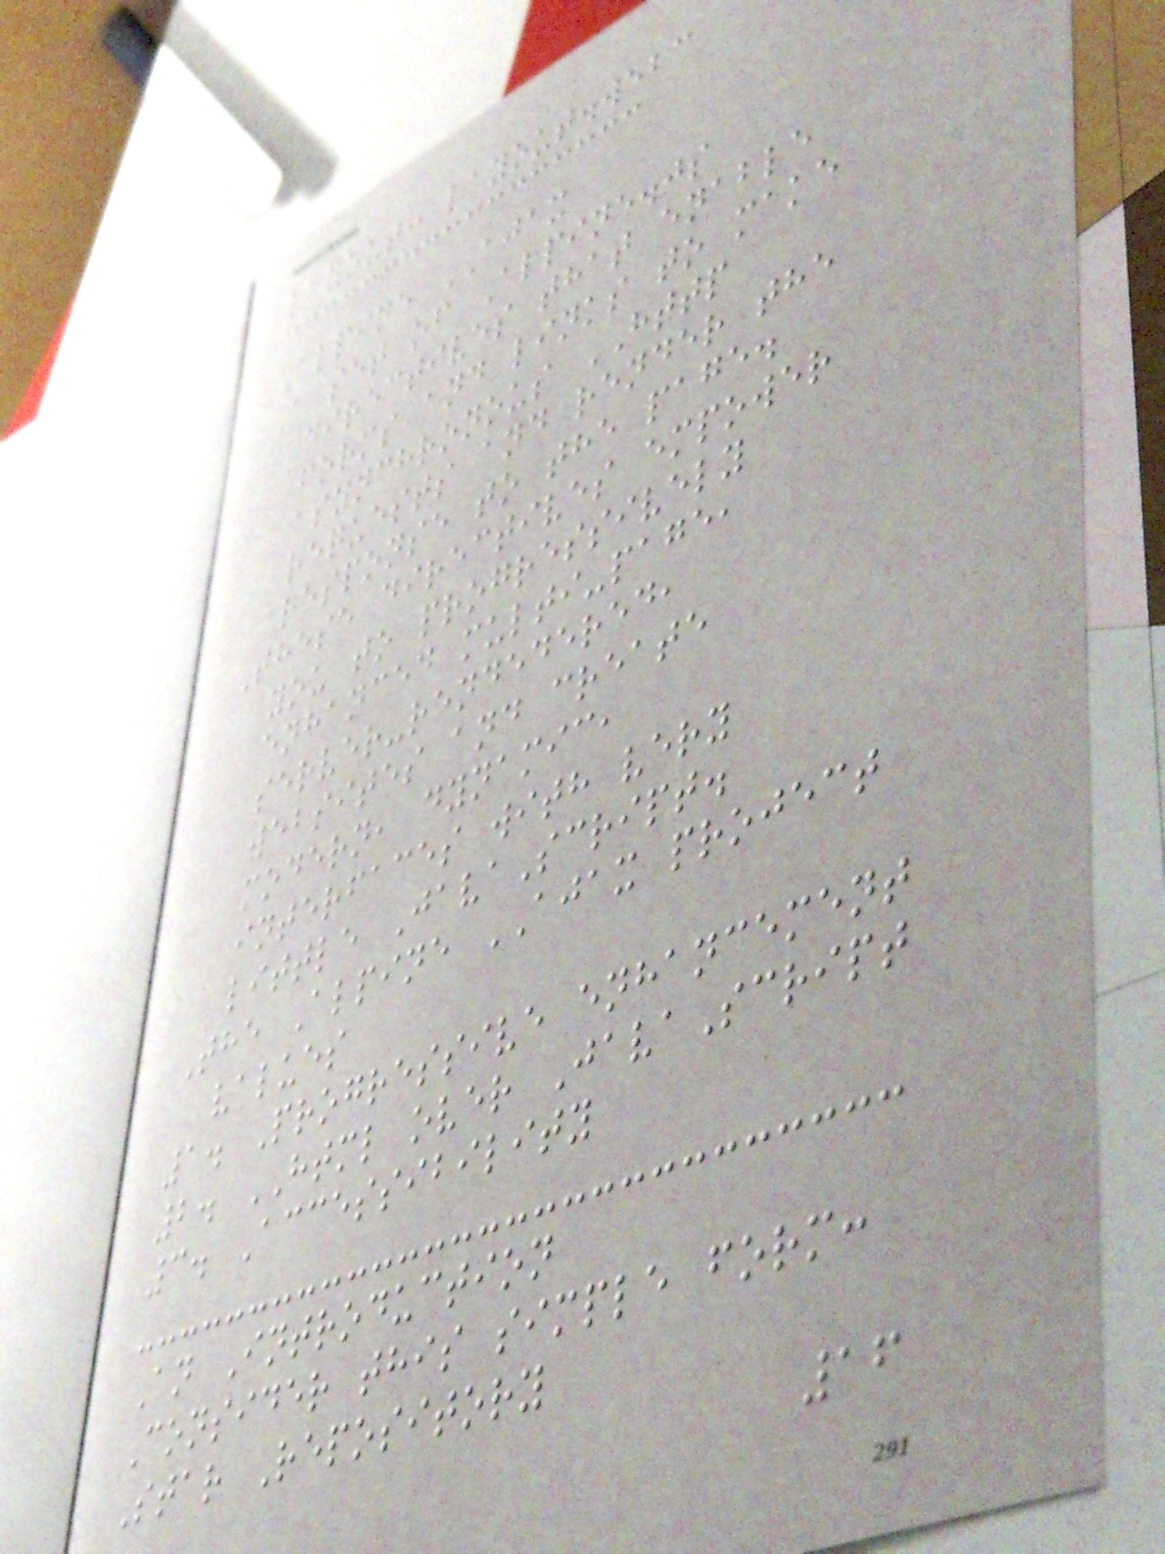layout: layout.webc
Alpine AJAX
A set of Alpine.js
directives that enable
forms and links to make
asynchronous HTTP
requests and render the
response to the page.
These directives empower
you to progressively
enhanced multi-page,
server-rendedered,
websites and create
modern, dynamic,
interfaces with very
little JavaScript.
The Alpine AJAX project
values
1. Progressive enhancement
2. HTML over JavaScript
3. Accessibility
An Introduction
Consider this simple form:
Star Repository
16
